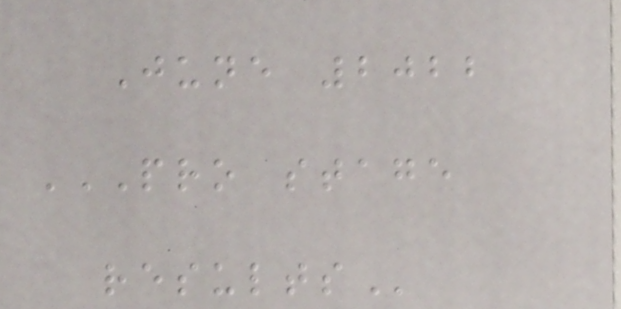June 2022
PRO STAGE
RESULTS
